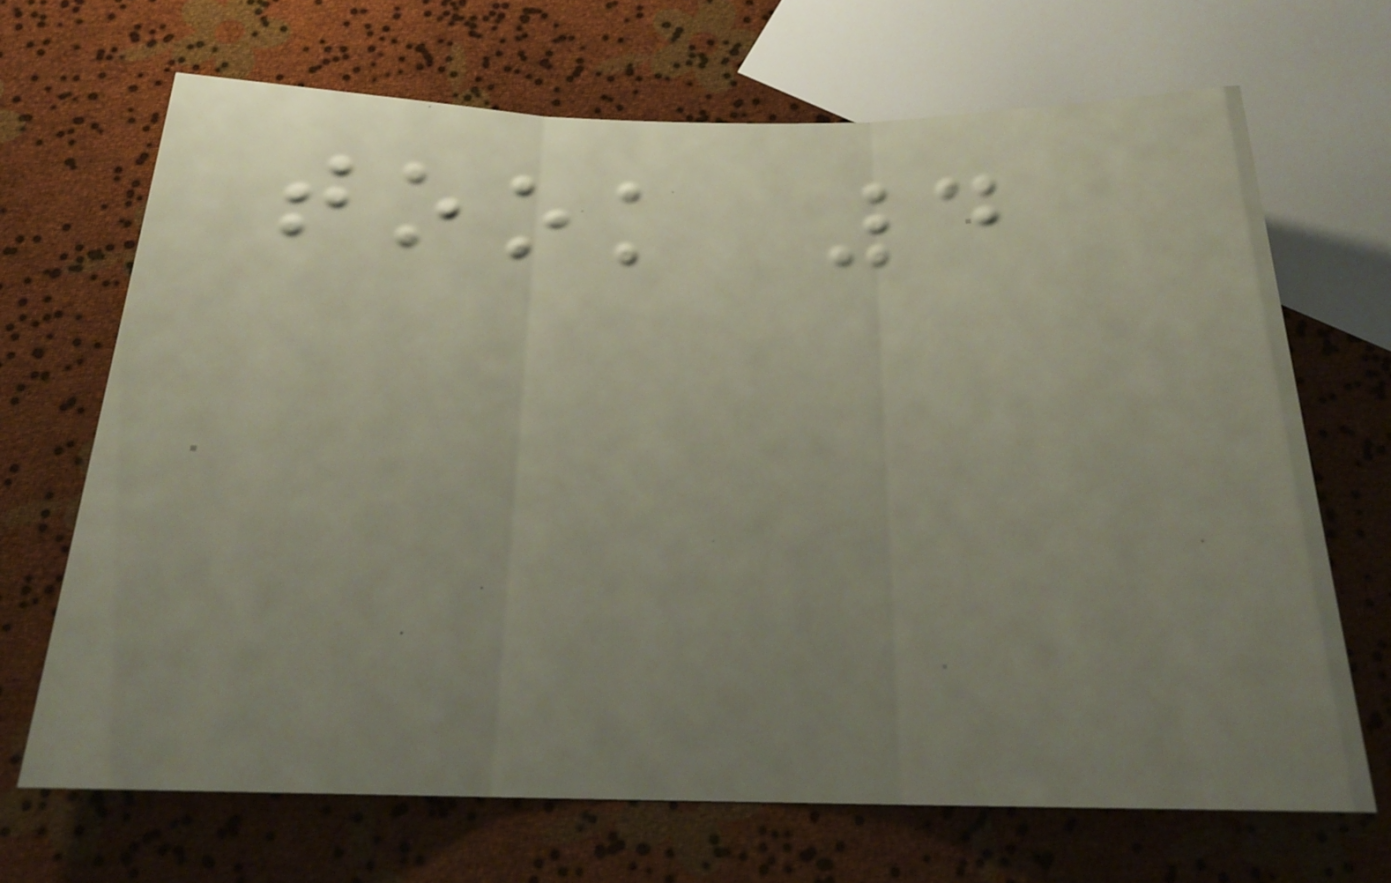took 4
